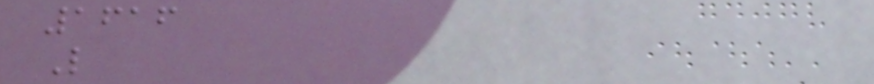1616
L
